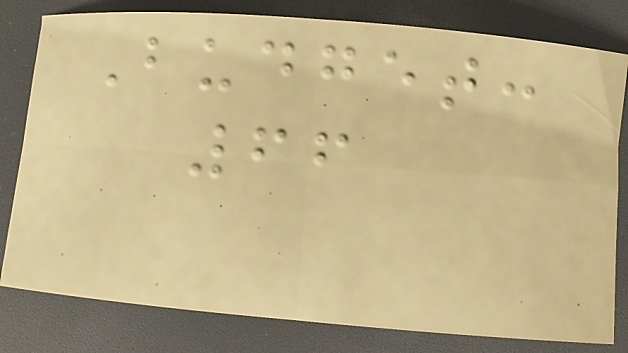Budget:
66
